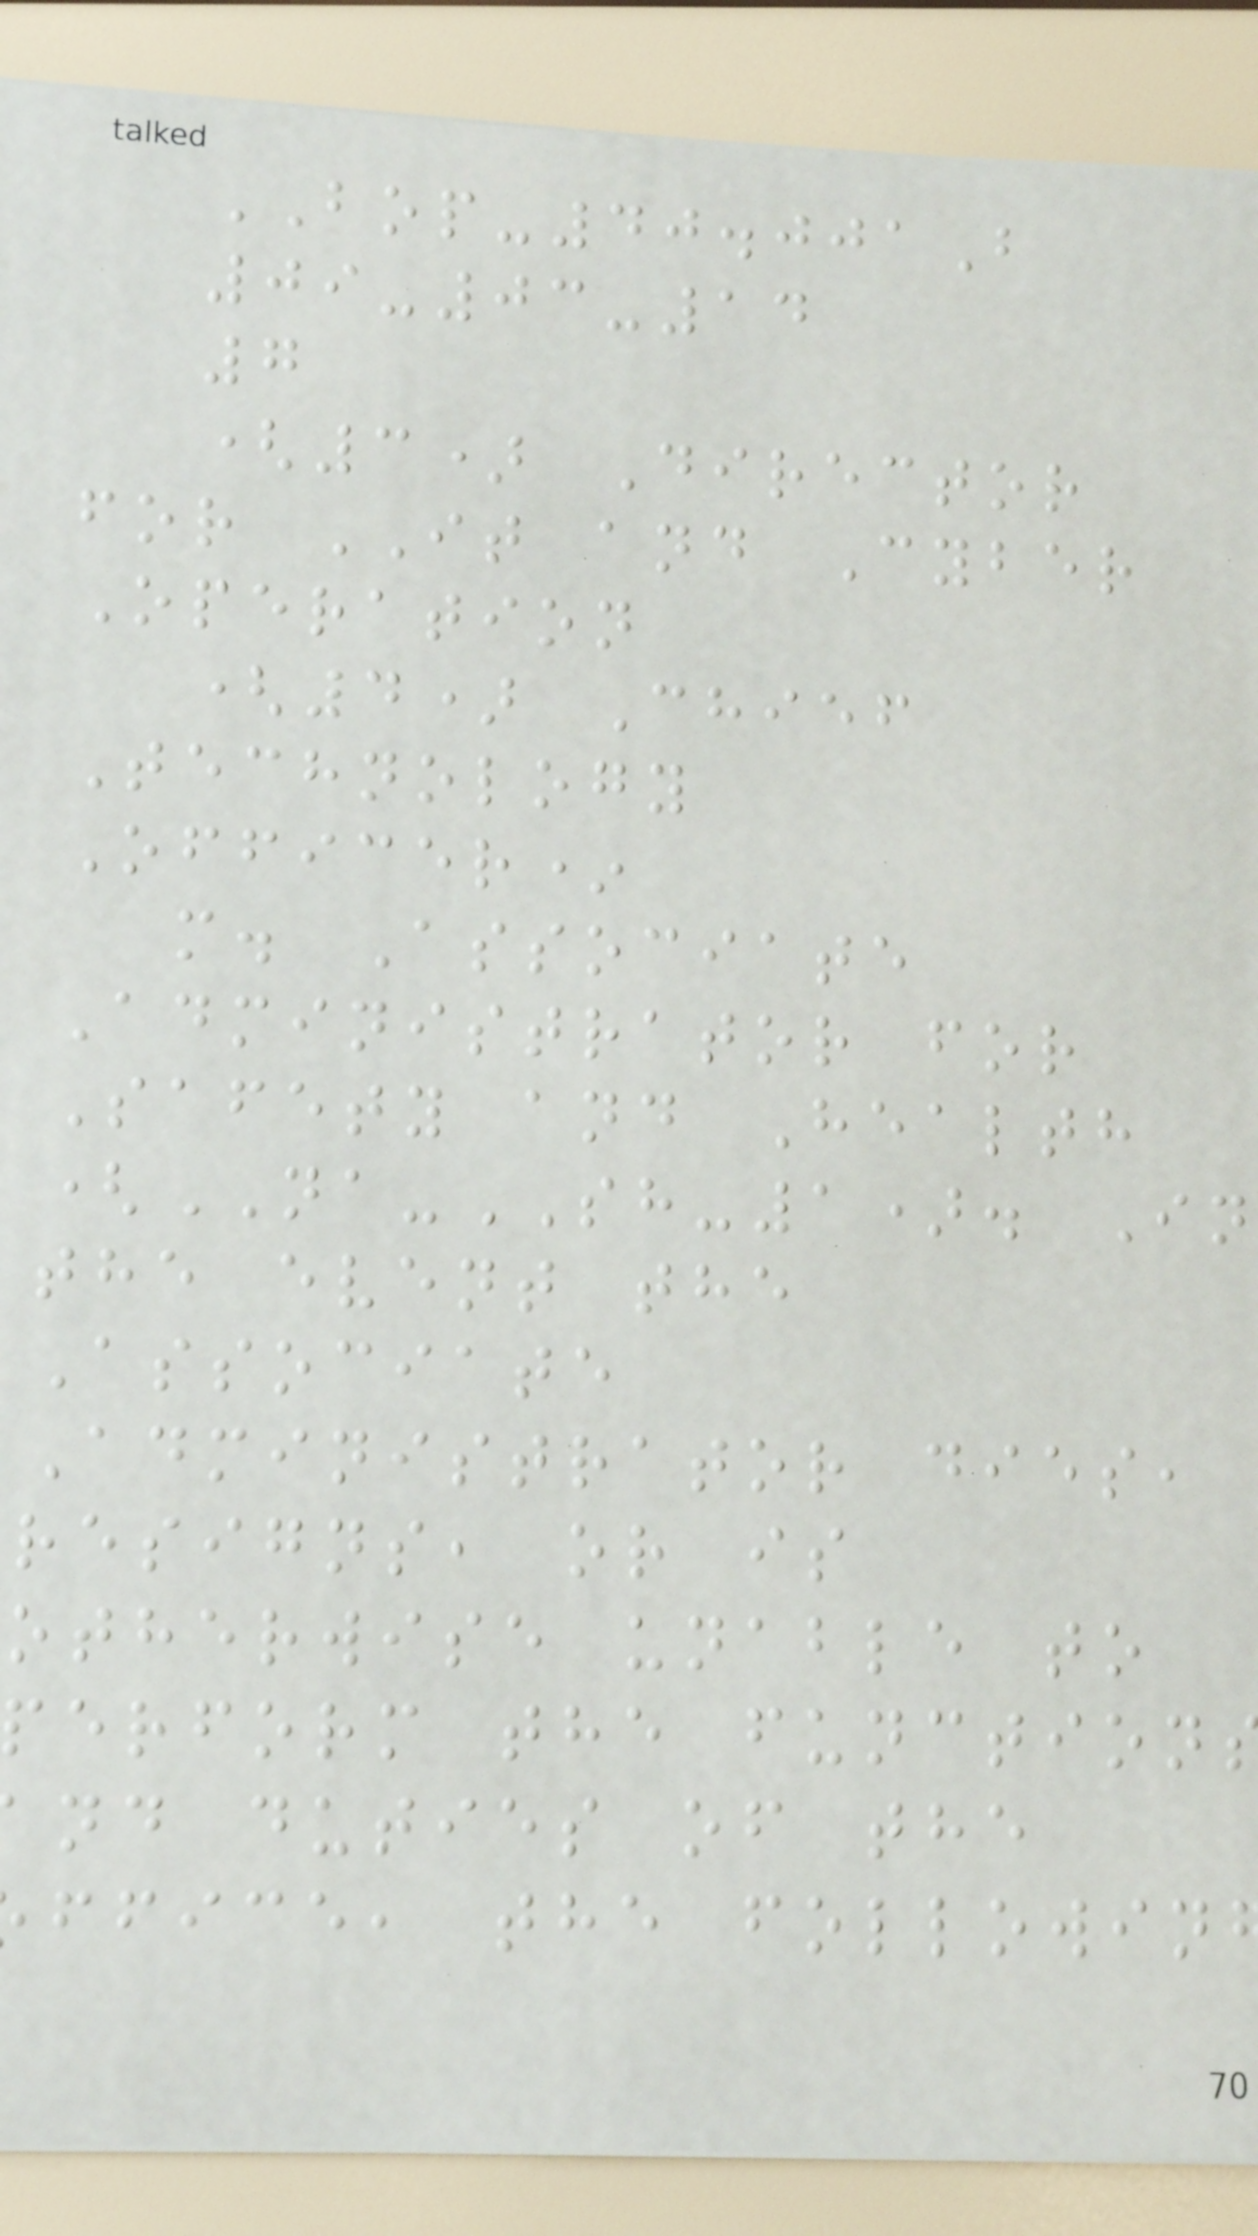BOP-40.001B
09-03-14
7
(3) Director
for IT and Cyber
Operation
(4) Chief
Technology
Officer*
m. Associate
Administrator for
Safety and Health
(NA-SH-1). In
the event the
Associate
Administrator dies,
resigns, or is
otherwise unable to
perform the function
nd duties of the
ffice, the followin
